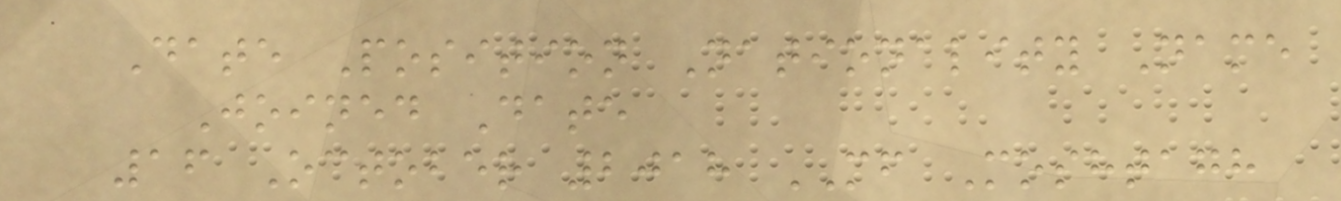Date Position Nationality Name
Joined Date
16 October 2018 MF Moshtagh
